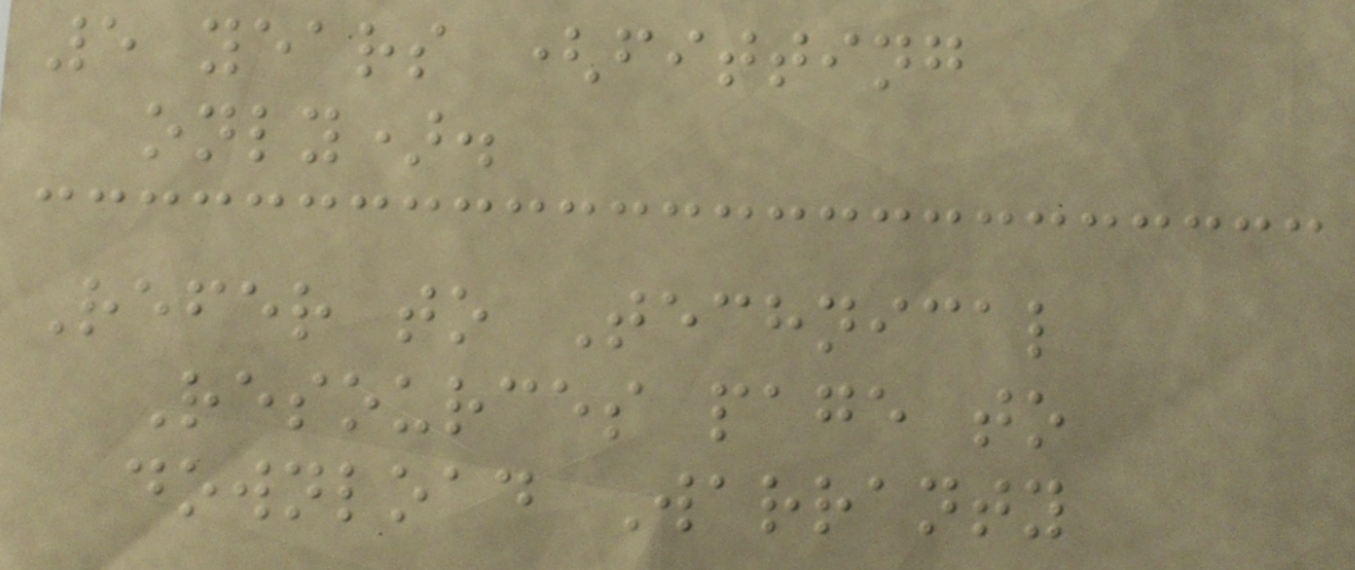5 years (fitting
only).
Refer to Technical
Resources page to
download Warranty
